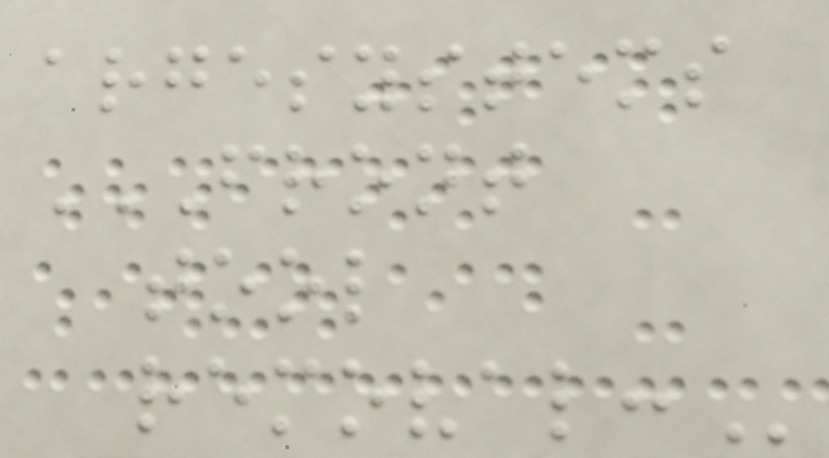argesystems
FRONT
TOOL
REMOVAL:
